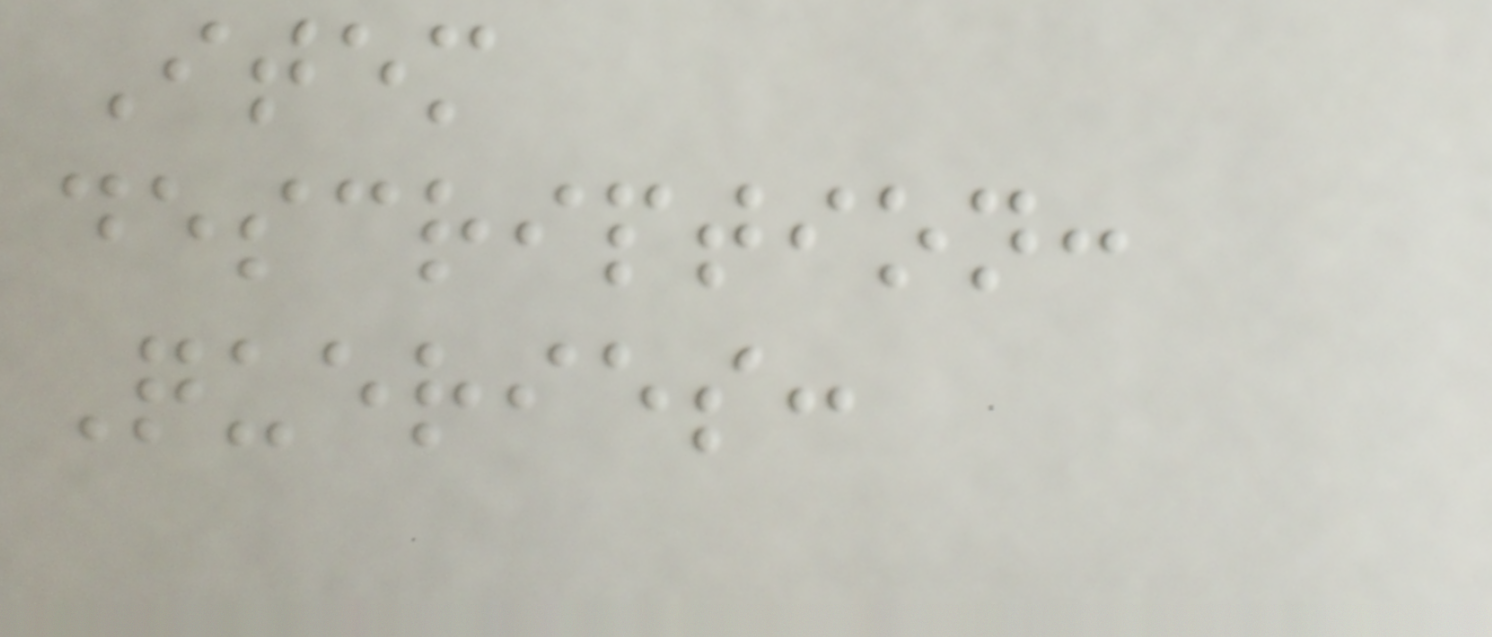Item
description:
Queries:
